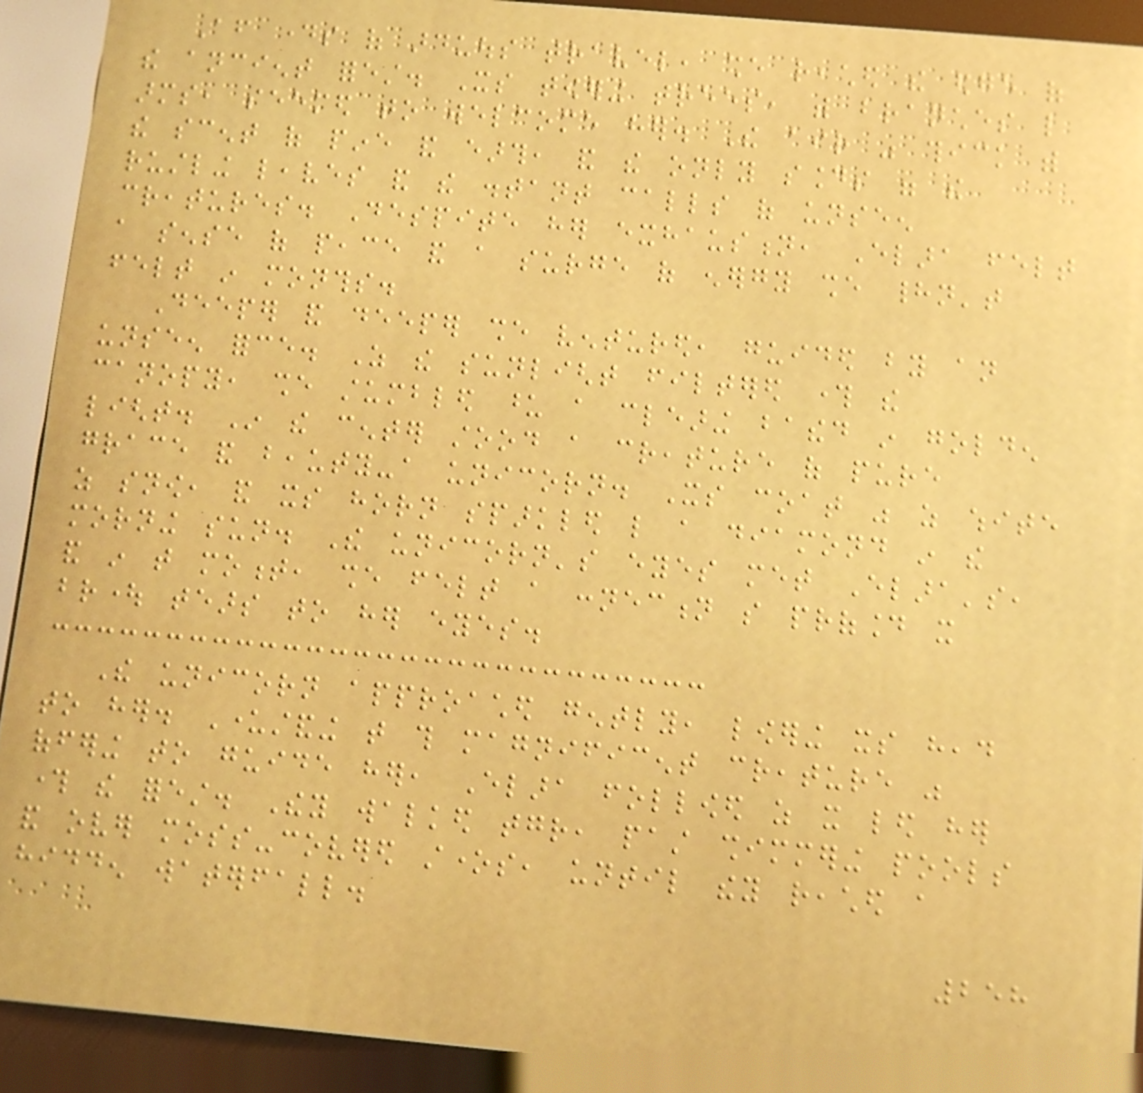After days of arduous travel, she reached the edge of
the ancient forest. Its towering trees, with branches like
arms, seemed to welcome her. The air was thick with
the scent of pine and earth, and the only sounds were the
rustling leaves and the distant calls of unseen
creatures. Despite her exhaustion, Elara felt
a sense of peace and a surge of energy she hadn't
felt in months.
Deeper and deeper she ventured, guided by an
unseen force. As the sunlight filtered through the
canopy, she stumbled upon a clearing bathed in golden
light. In the center stood a creature of pure
grace and beauty-a unicorn. Its coat was as white
as snow, and its horn sparkled like a diamond in the
morning sun. The unicorn's eyes met Elara's,
and in that moment, she felt a connection so profound it
brought tears to her eyes.
The unicorn approached gently, lowering its head
to her. Understanding that this magnificent creature was
offering to guide her, Elara followed as it led her
through the forest. They walked together, past shimmering pools
and over moss-covered stones, until they reached a
hidden waterfall.
258
